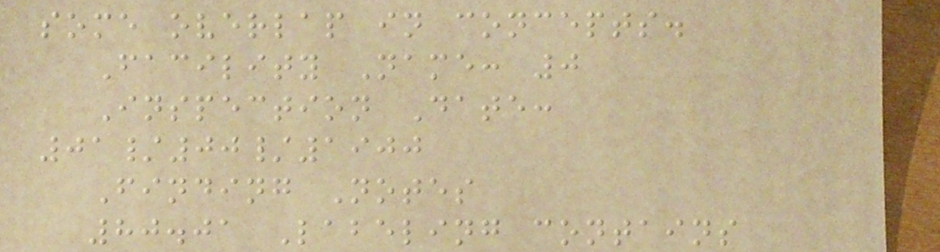some overlap in concepts.
Facility Name: 0
Inspection Date:
01/00/1900
Finding Notes
80.01 Labeling contains
